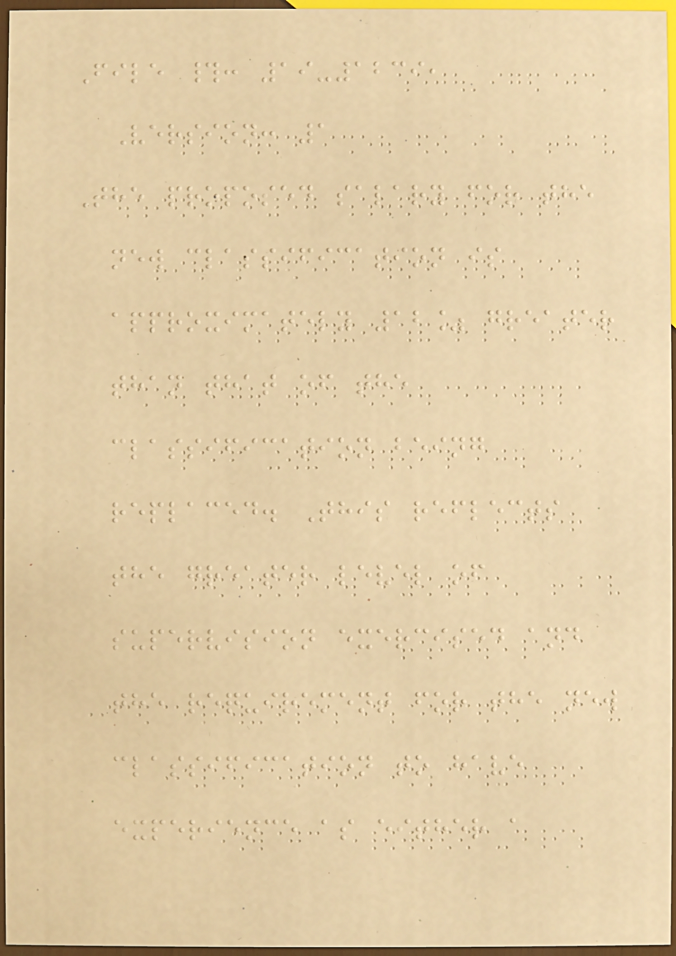File #: 19-1239,
Version: 1
The proposed salary for the
new classification is
approximately 12% greater
than that of the
classification being
replaced. This reflects
the greater level of
supervision exercised and
the requirement for the new
classification to have
experience as either a
